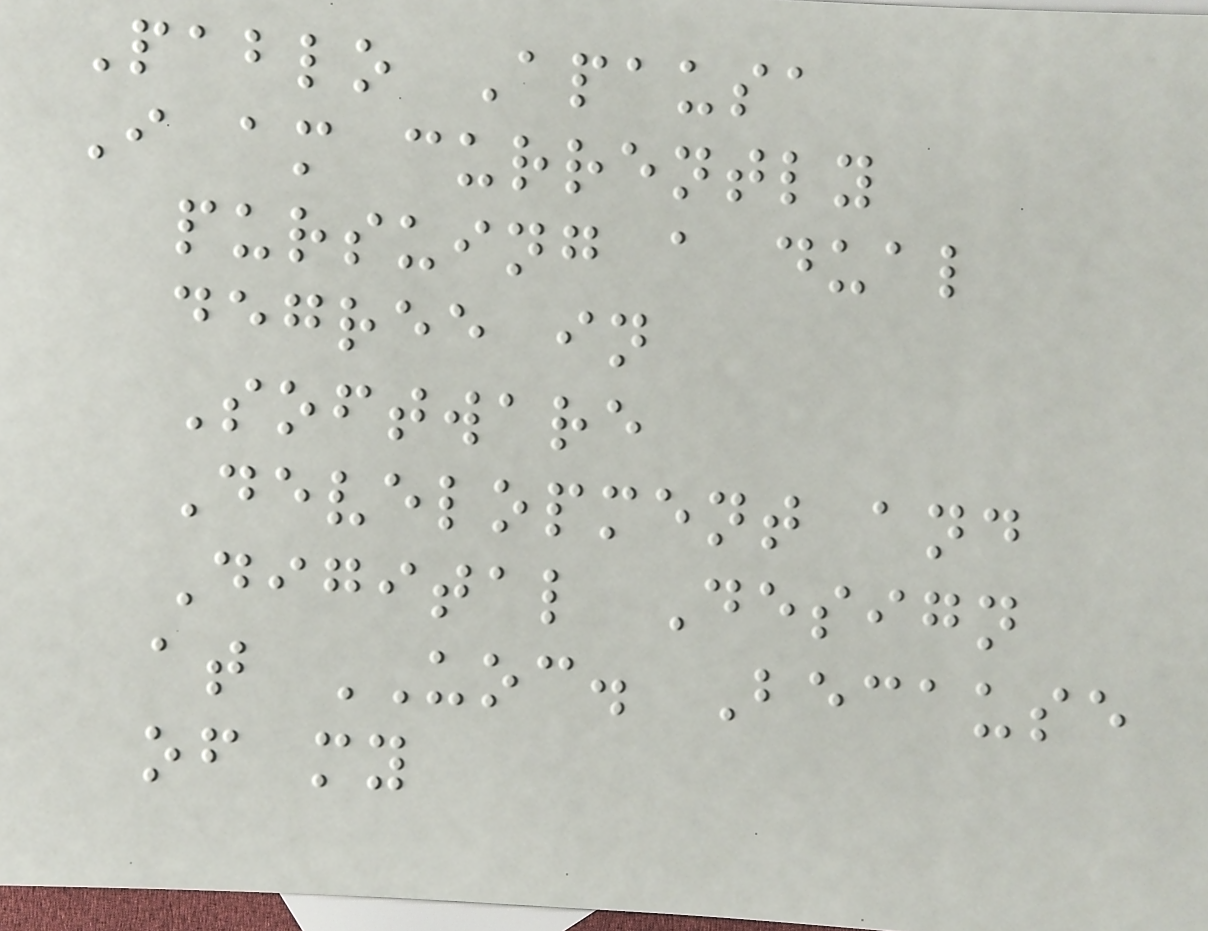Pablo Apausa
I am currently
pursuing a dual
degree in
Software
Development and
Digital Design
at UOC. Because
of my
